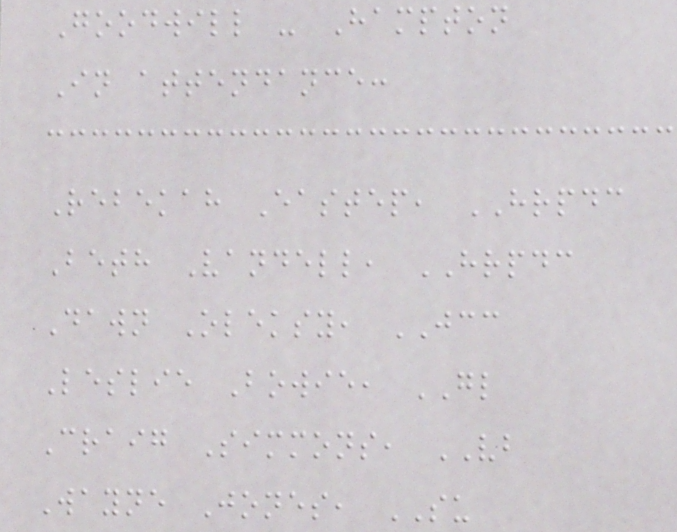Goodwill - Hampton
In attendance:
Rebekah Eastep, HRPDC
Beth Vandell, HRPDC
Dawn Oleksy, JCC
Leslie Bowie, GL
Craig Simmons, VB
Wayne Jones, SU
